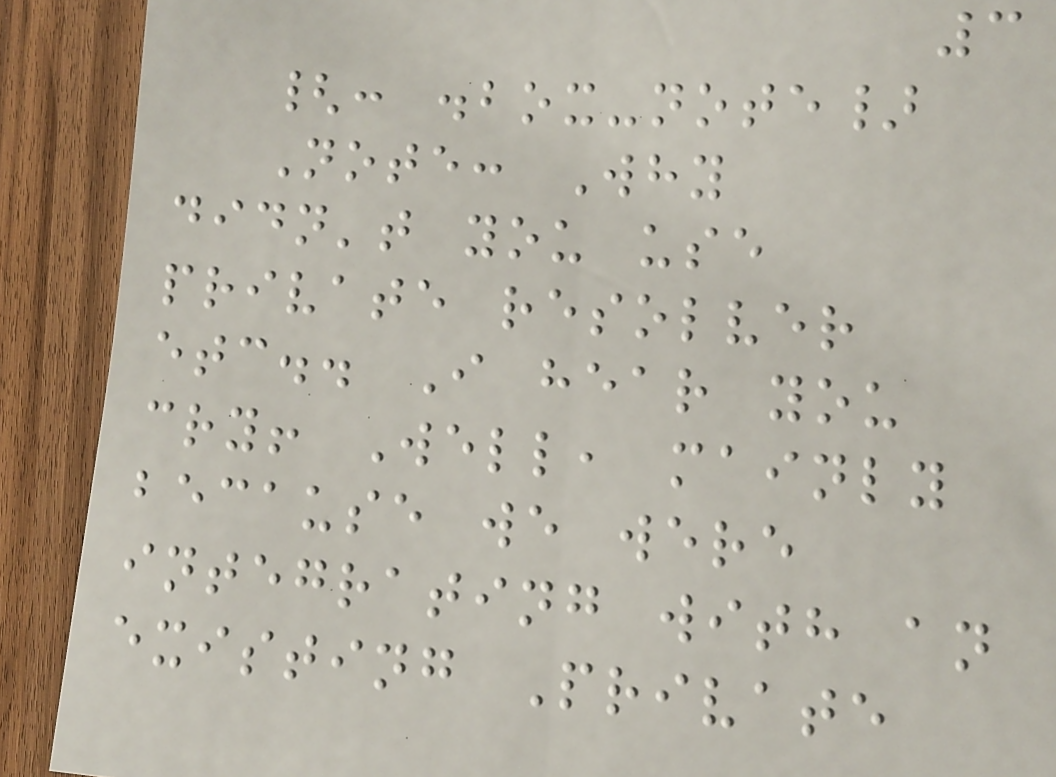3
{: .box-note}
Note: Why
didn't you use
private resolver
etc.. I hear you
cry! Well, mainly
because we were
integrating with an
existing Private
